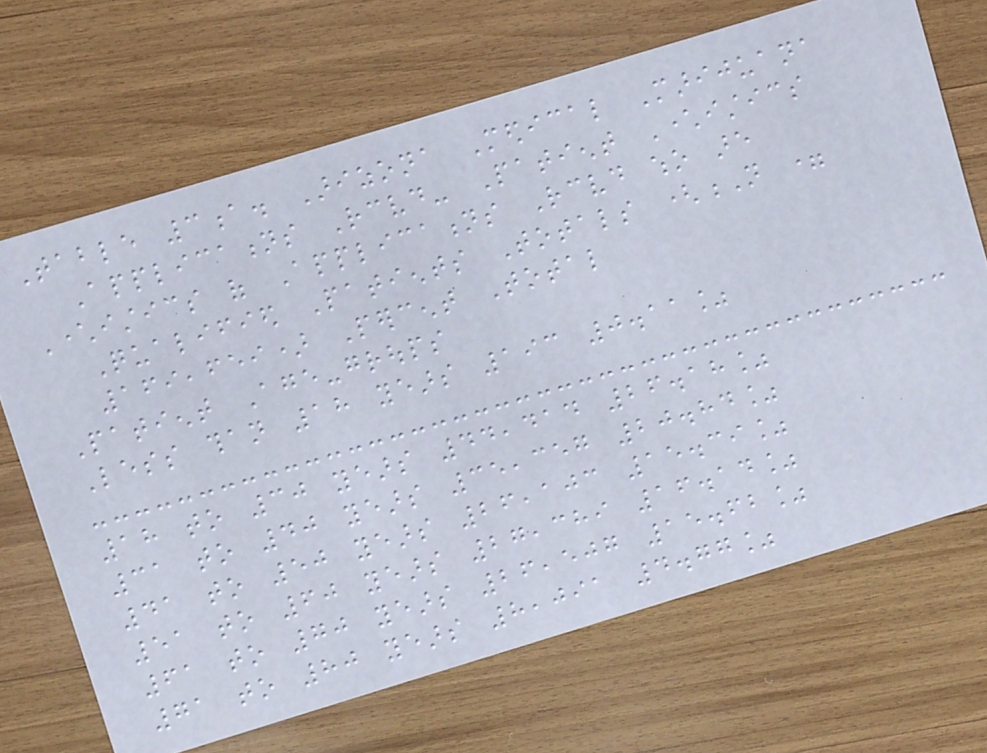Table 3a. Arizona Medical Marijuana
Applications Received- Patient Characteristics
Characteristics of Applications Received who are
Qualified Patients Totals (N =
169,659) Percent Total
Patient Age-groups
Less than 18 years 193 0.11%
18 to 30 years 44,414 26.18%
31 to 40 years 35,357 20.84%
41 to 50 years 26,103 15.39%
51 to 60 years 27,389 16.14%
61 to 70 years 26,507 15.62%
71 to 80 years 8,091 4.77%
